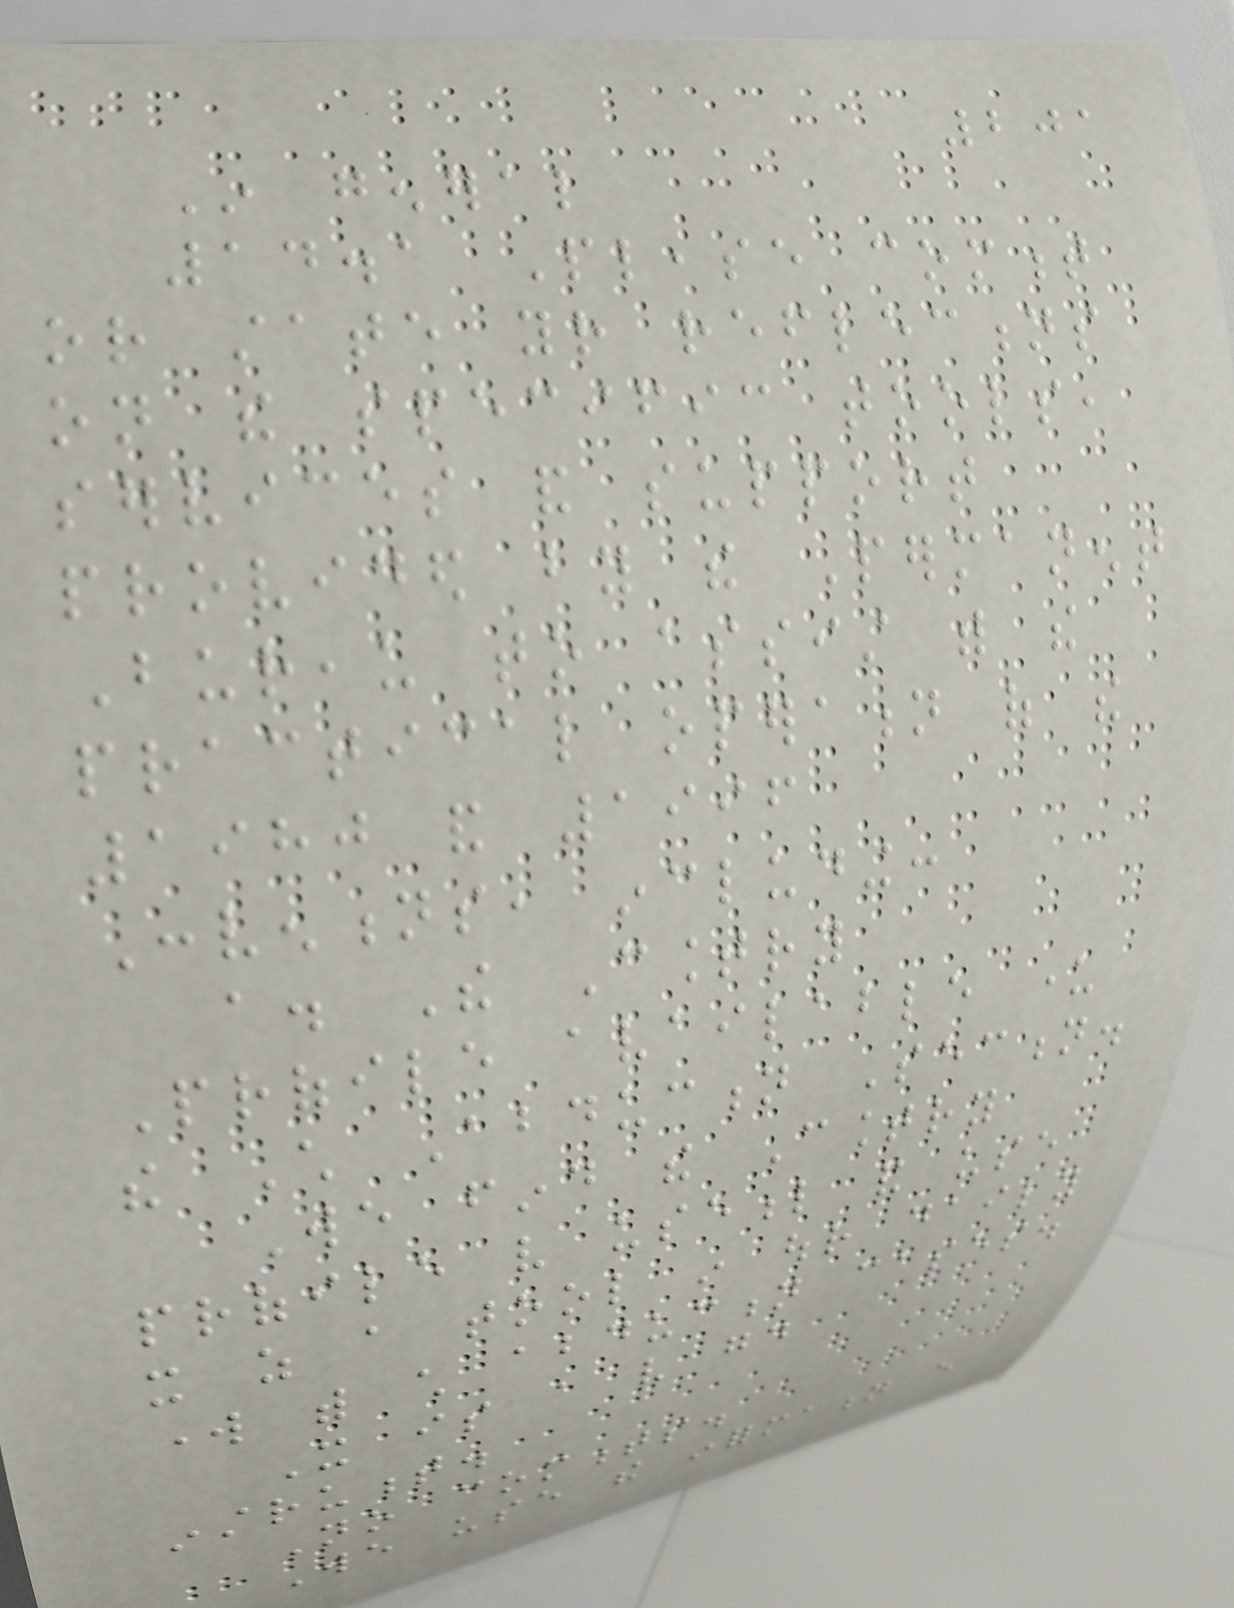201
In general
14.1 Please comment
or state your reflections
on the specific tools,
services and support
provided by the Permanent
Bureau to assist with the
practical operation of the
1980 and 1996
Conventions, including:
a. The Country
Profile available under
the Child Abduction Section.
We find the Country
profile very useful and use
it as a tool in our daily
work with child abduction cases.
It is a very good
instrument.
No comments.
We use the information every
